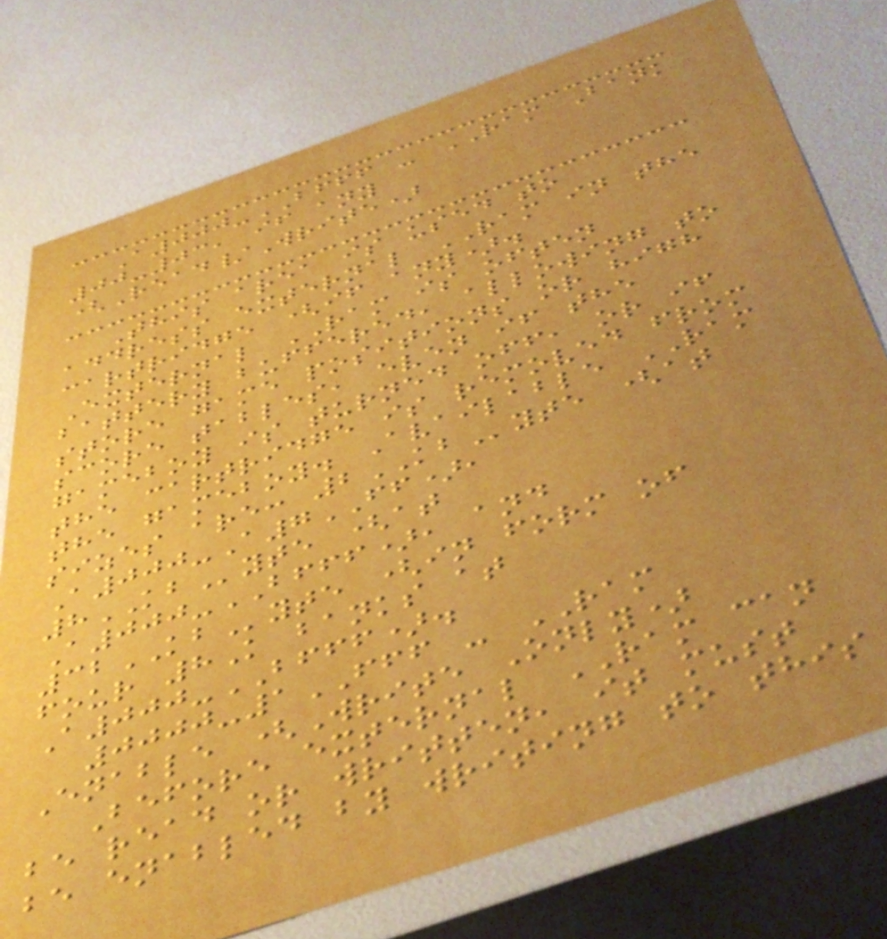A000-BFFF - RAM Bank
00-03, if any
(Read/Write)
This area is used to
address external RAM in the
cartridge (if any).
External RAM is often
battery buffered, allowing to
store game positions or high
score tables, even if the
gameboy is turned off, or if
the cartridge is removed from
the gameboy. Available RAM
sizes are: 2KByte (at
A000-A7FF),
8KByte (at
A000-BFFF), and
32KByte (in form of
four 8K banks at
A000-BFFF).
0000-1FFF - RAM
Enable (Write Only)
Before external RAM can
be read or written, it must
be enabled by writing to this
